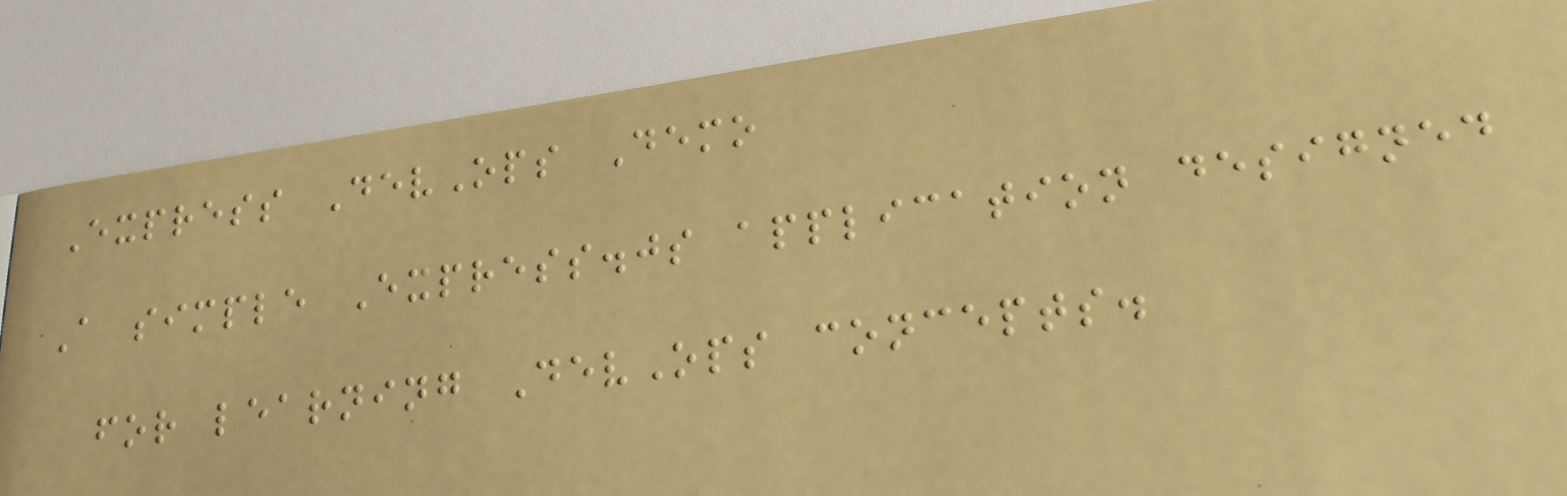Express DevOps Demo
A simple Express.js application designed
for learning DevOps concepts.
